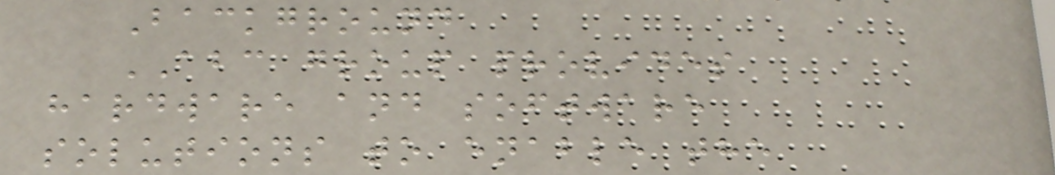Background
ABC group provides
hardware and software
solutions to enable the
